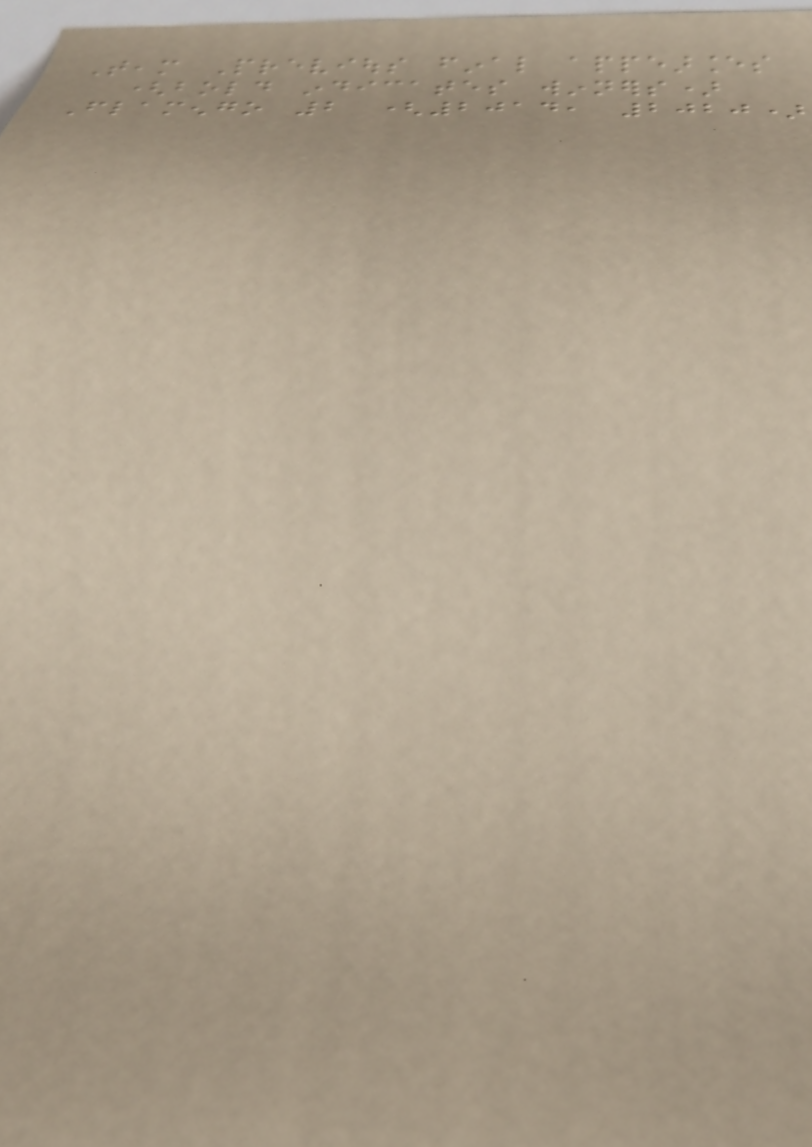Team Previous final appearances
(bold indicates winners)
Flamengo 2 (2014, 2020)
